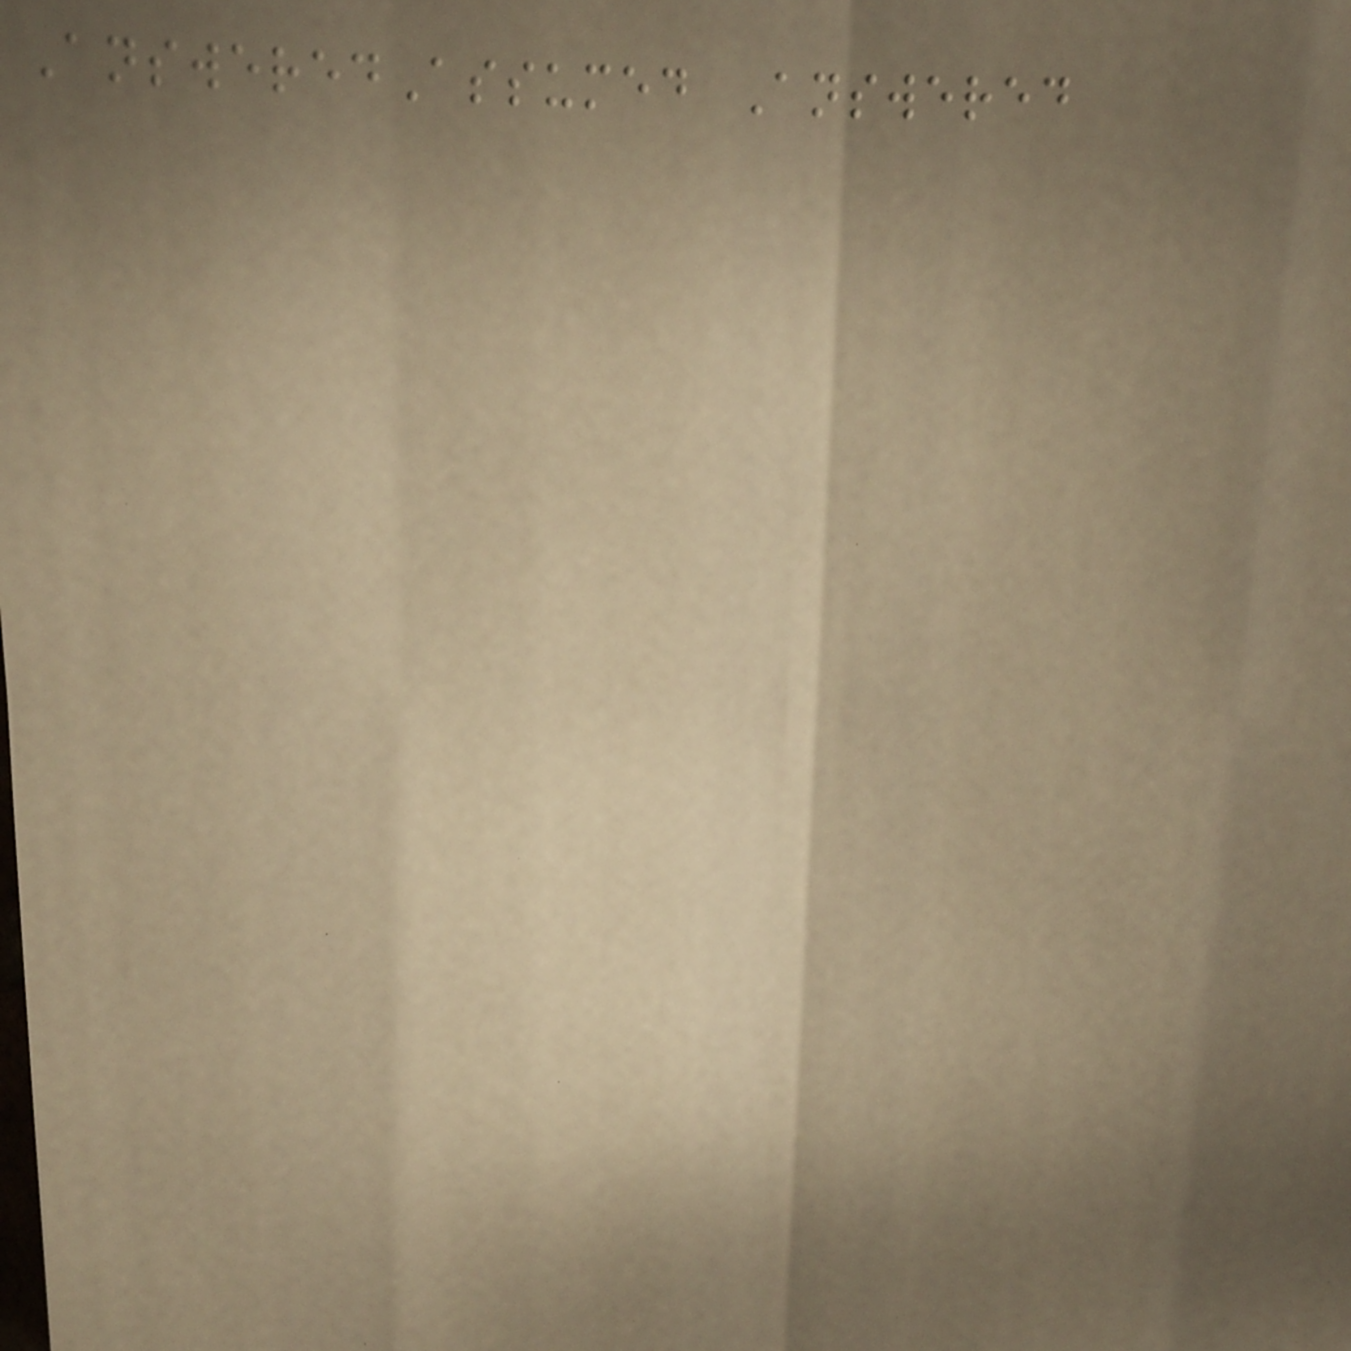AnsweredAssumed Answered
